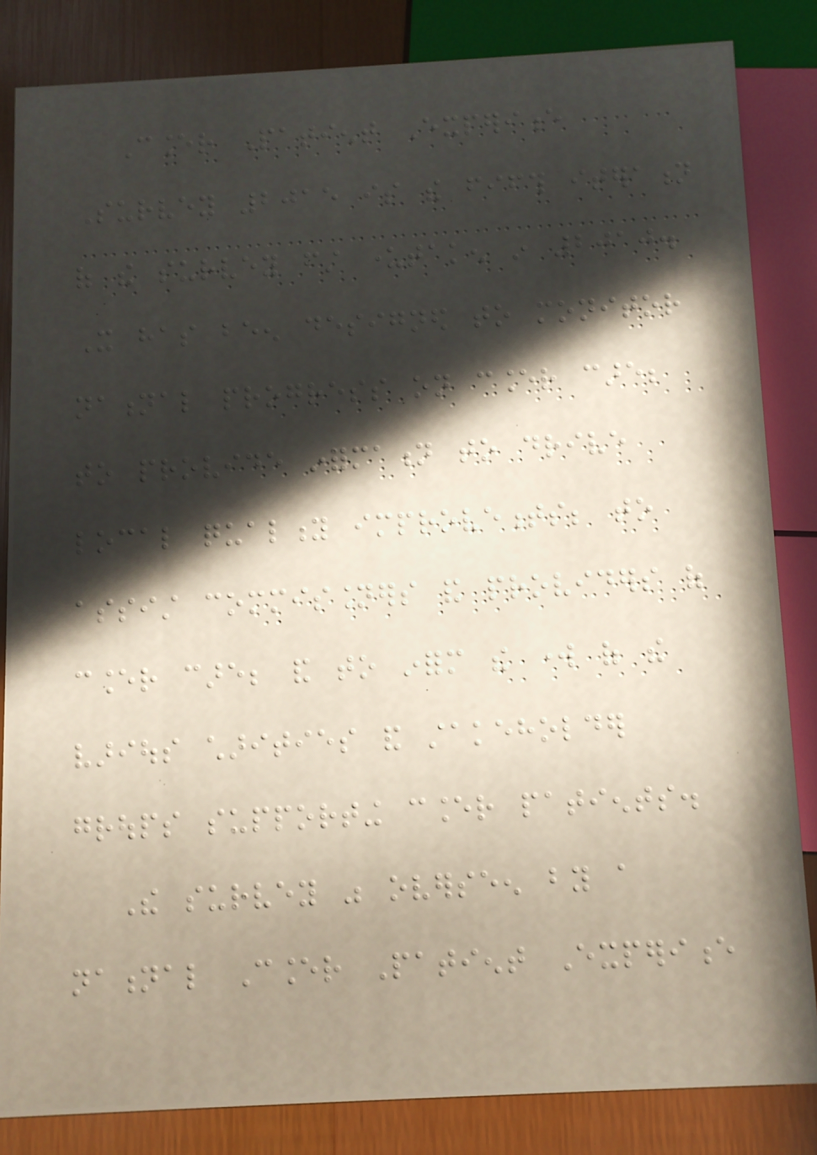Cancer Patient Experience
Survey 2015 is the fifth iteration
of the survey first undertaken in 2010.
It has been designed to monitor
national progress on cancer care;
to provide information to drive
local quality improvements; to
assist commissioners and providers of
cancer care; and to inform the work of the
various charities and stakeholder
groups supporting cancer patients.
The survey was overseen by a
national Cancer Patient Experience
